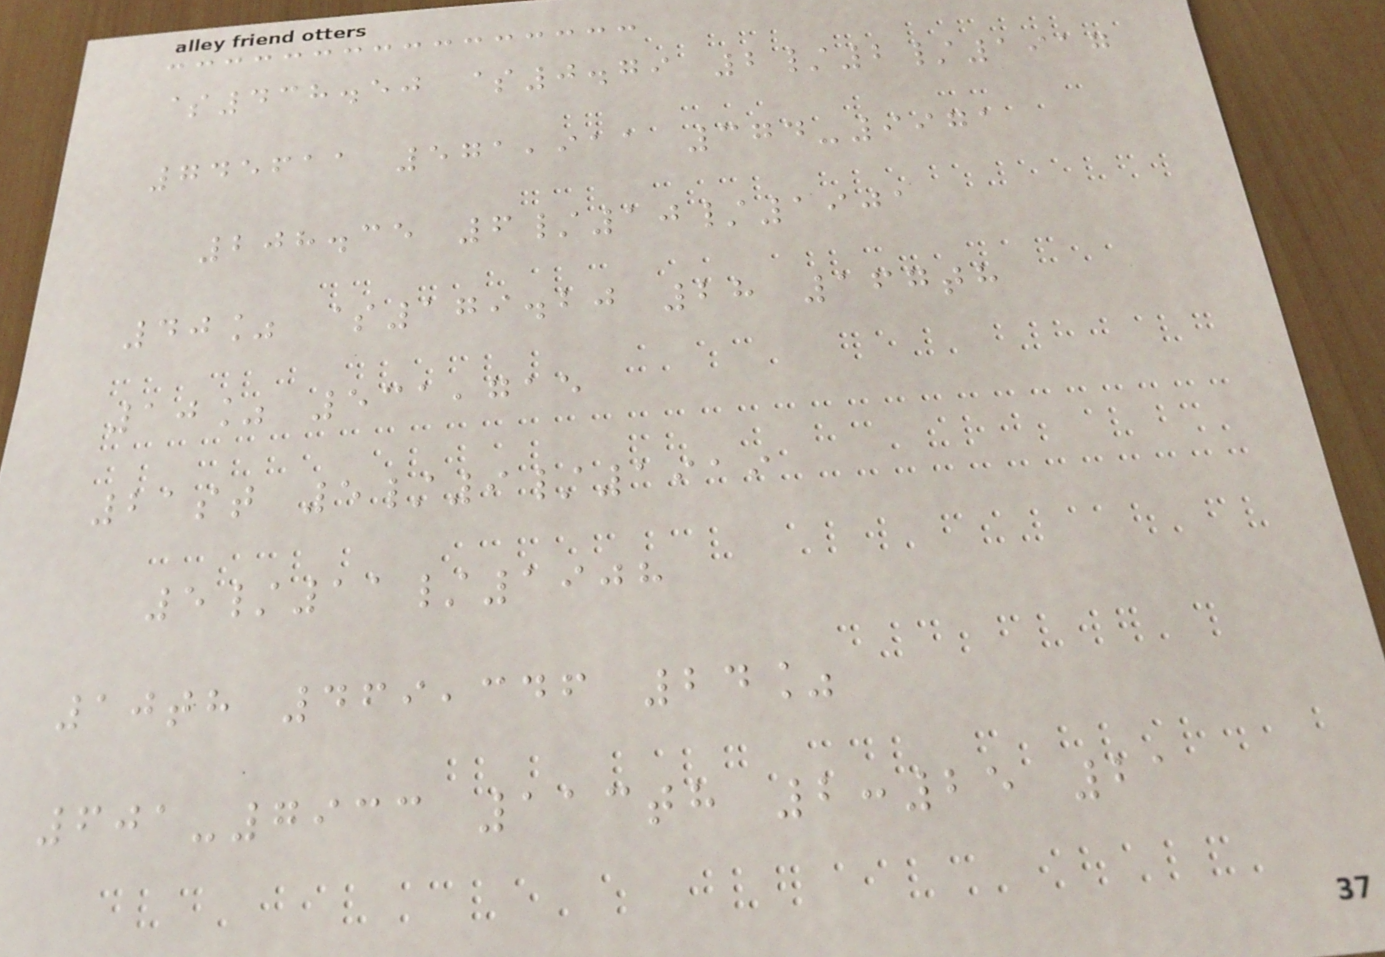$438.50 $0.79 2/2/1917
745611 571,911 374-9971
208.35 6/10/1901
40% $179.20 28 167th
10% 531,715
21st 5/9/1919
5/11/1908
10th 469,346 24%
601-7933 113th 2:25 21
